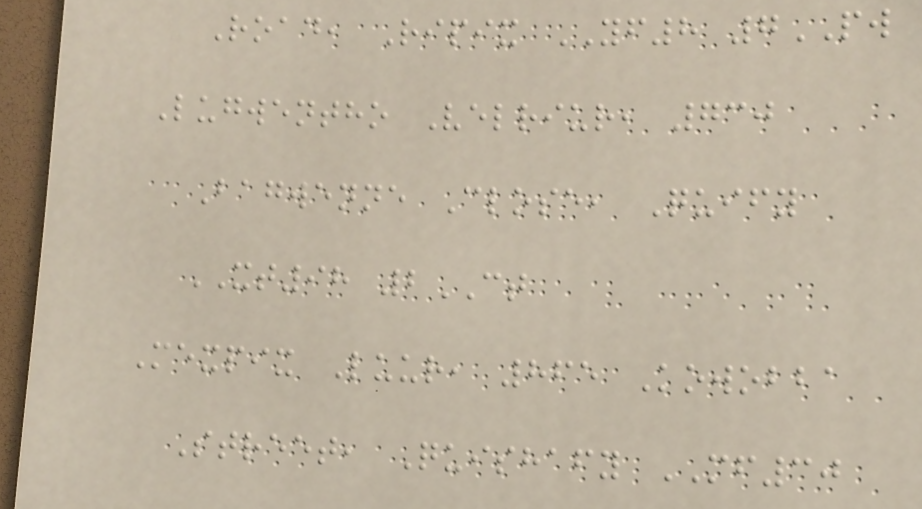Road, Ripix YF8 7PW
Lugwentho Velriur, 730
Bagwenne Close, Quify
XT98 2CT
Mexpix Luur, 865 Kowobba
Street, Quishafy MF30
